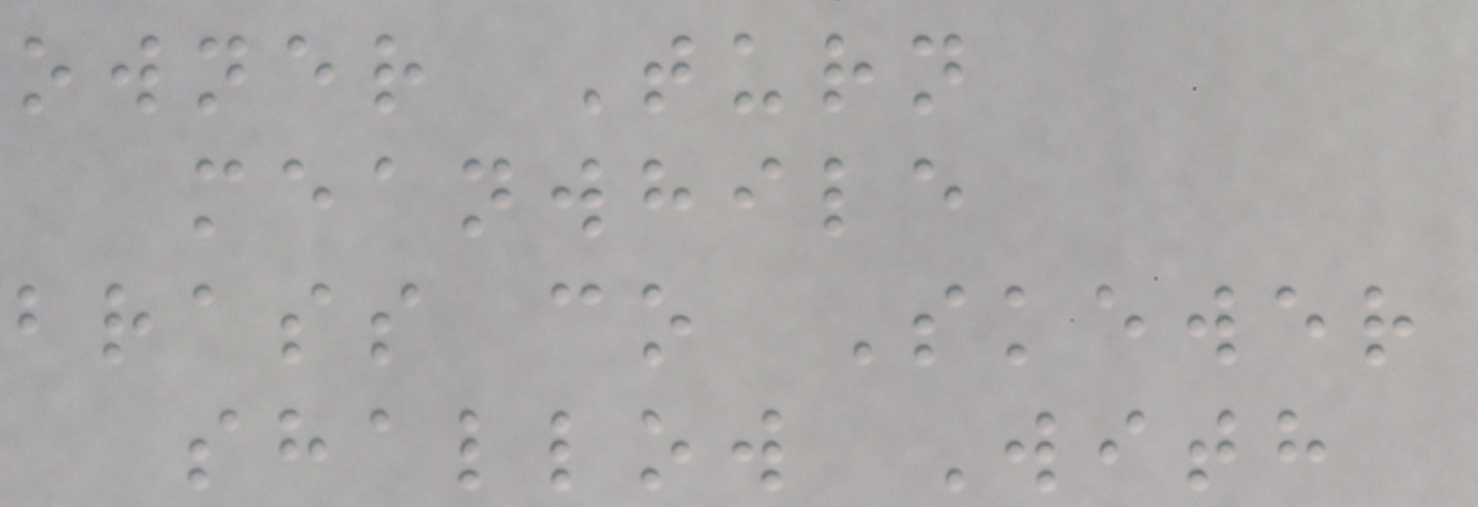owner Turn
meanwhile
brass co Skewer
shallow With
